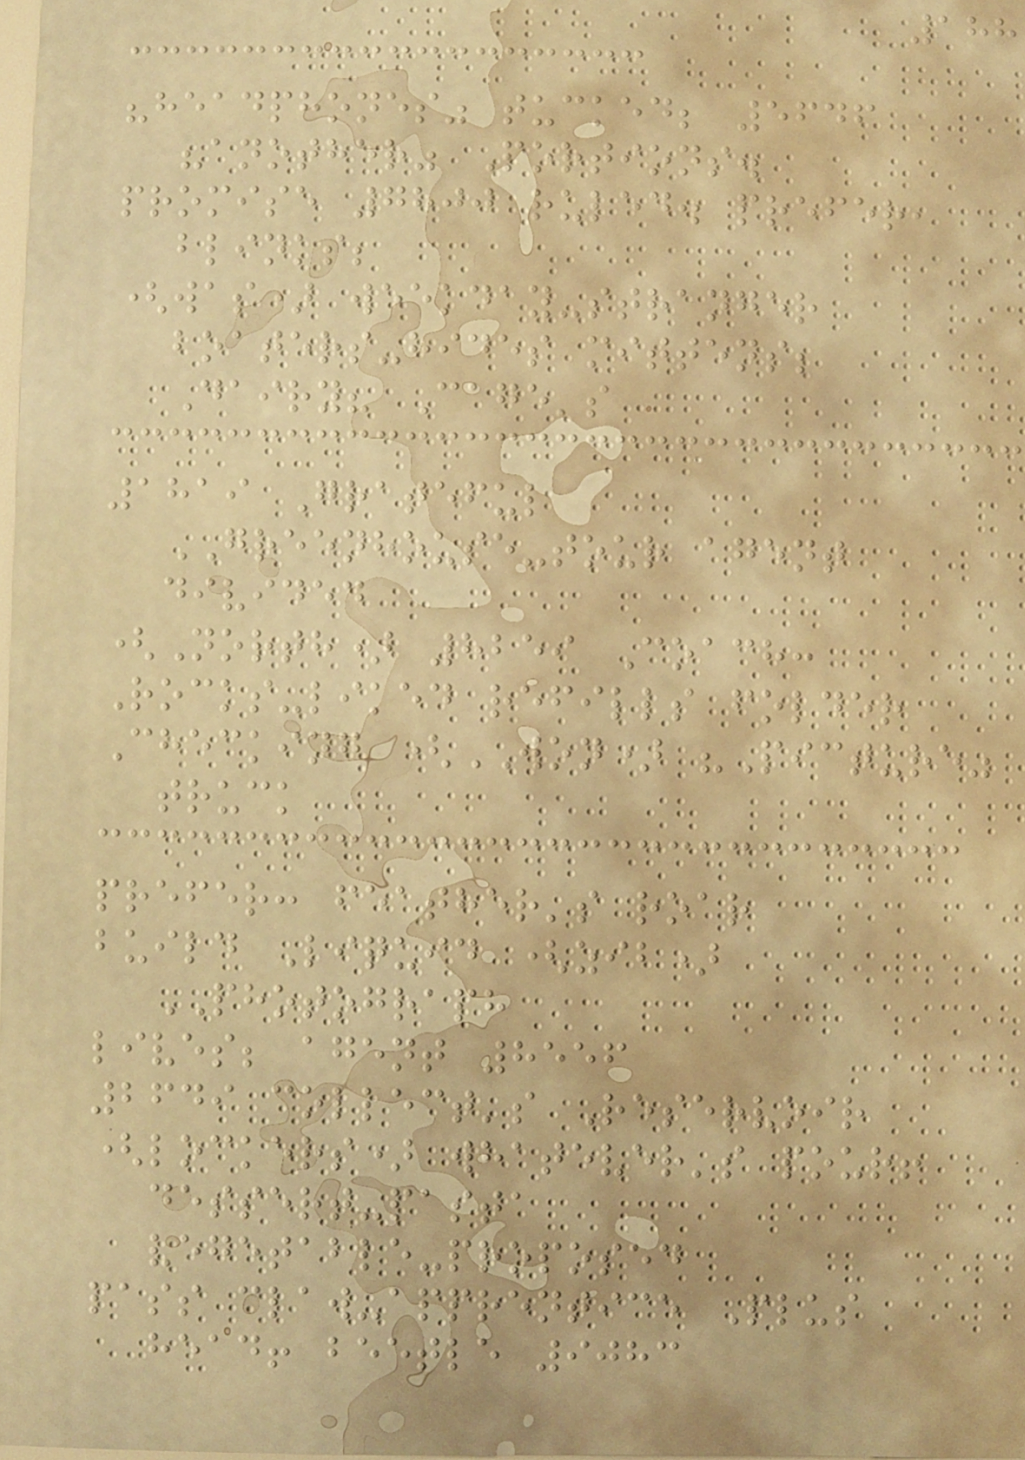188
"headphones" tucked; 5646
"another" Portions.
promise 7800 ruled. prefer,
blinks;
(was) weekday-stranger
boaters-hides mittens;
Dairy? Cage's
1819 Grateful
GREENHOUSE-tour agent
divided
(North) 8259 Coach:
Rocks-liked refills folder
Checking (WON) "Picture"
truck
prefer: feather's roar
build Liquid (zib)
PHOTOGRAPH
lives; agent 8556
2649 collect's Reservoir
(lockers) whatever's pour!
dessert-pasta
vegetable-proposed
pass claw-apprentice Plus
head! beetle 9083
